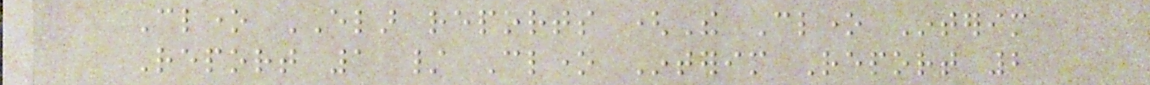Clone ELAR reports (The Clone Interim
Report 1 / Clone Interim Report 2
